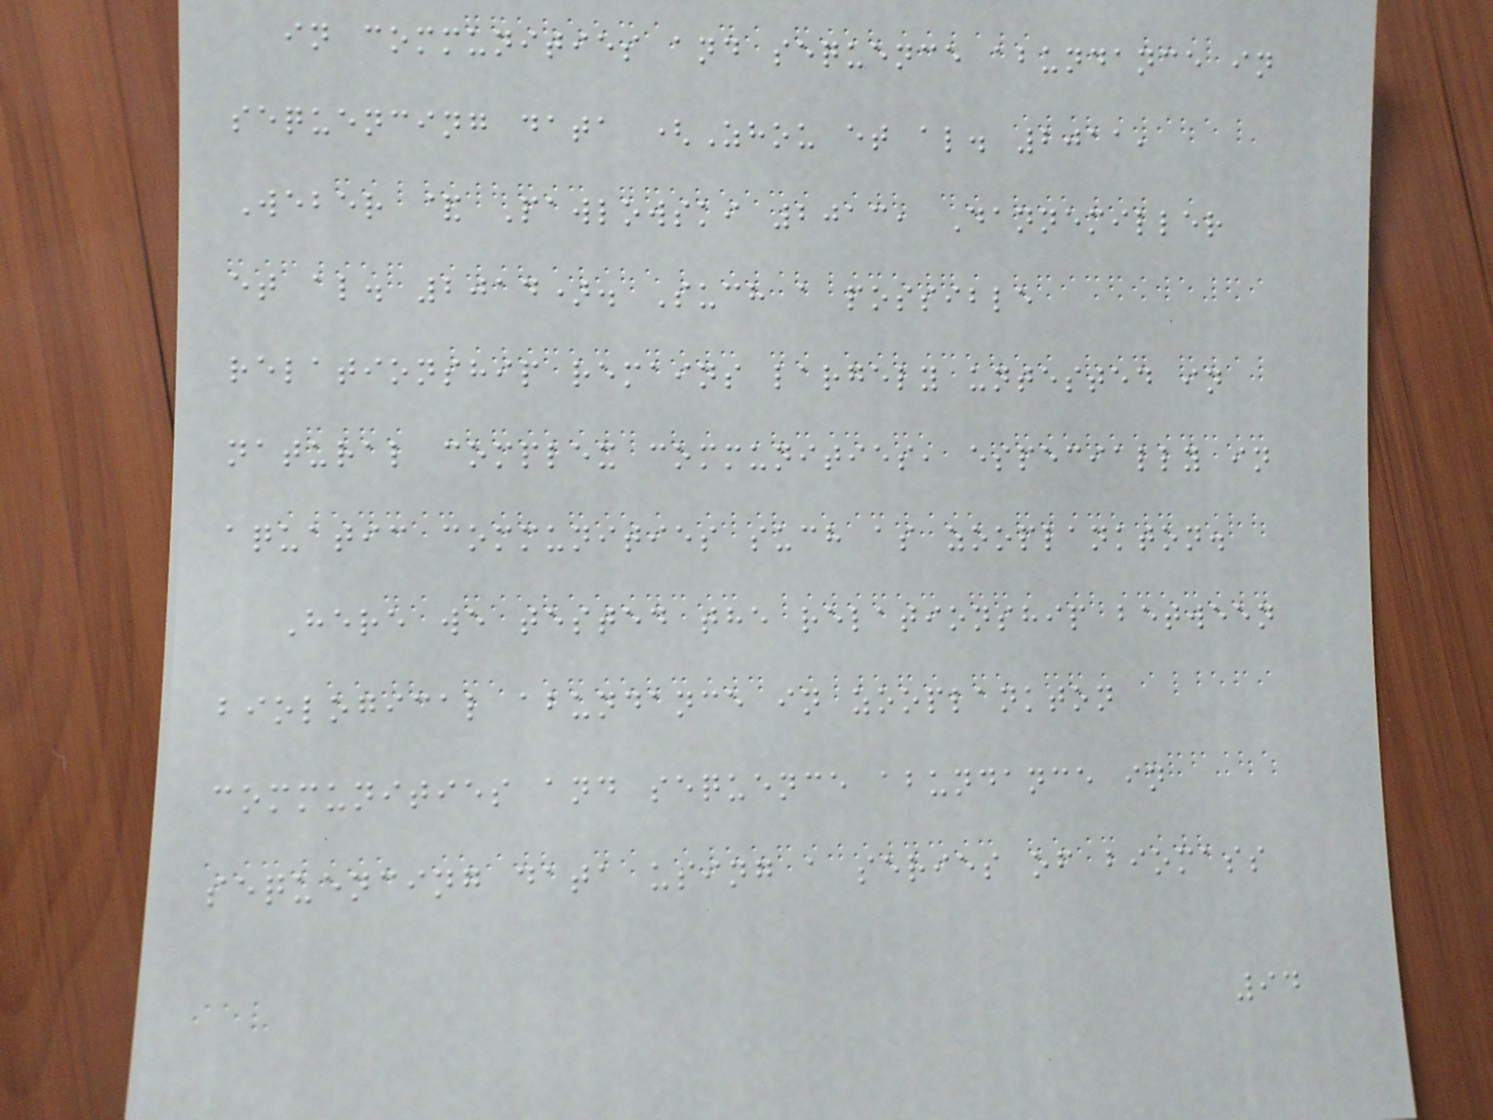in communities and sequence abundance in
sequencing data (Zhou et al. 2011,
Weber & Pawlowski 2013, Dannemiller
et al. 2014). Such a possible
relationship remains largely untested in
natural complex communities, especially in
aquatic communities such as zooplankton.
Here we tested the relationship between
biological abundance in zooplankton
communities and sequence abundance in
sequencing data using a series of biomass
94
